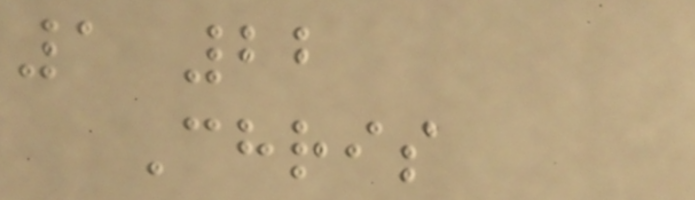1 22
Chris
